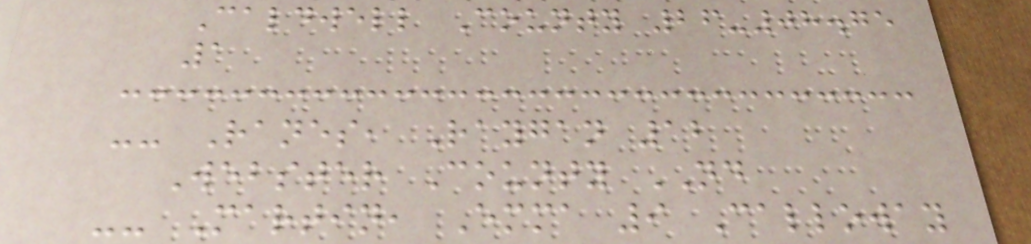Caldwell County 26-08.75
1
-- Ranes, Raygan 12
Webster County ND
-- Martin, Emma 9 Calloway
